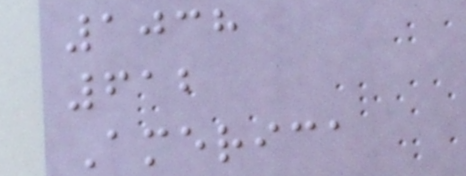1038
612
America
